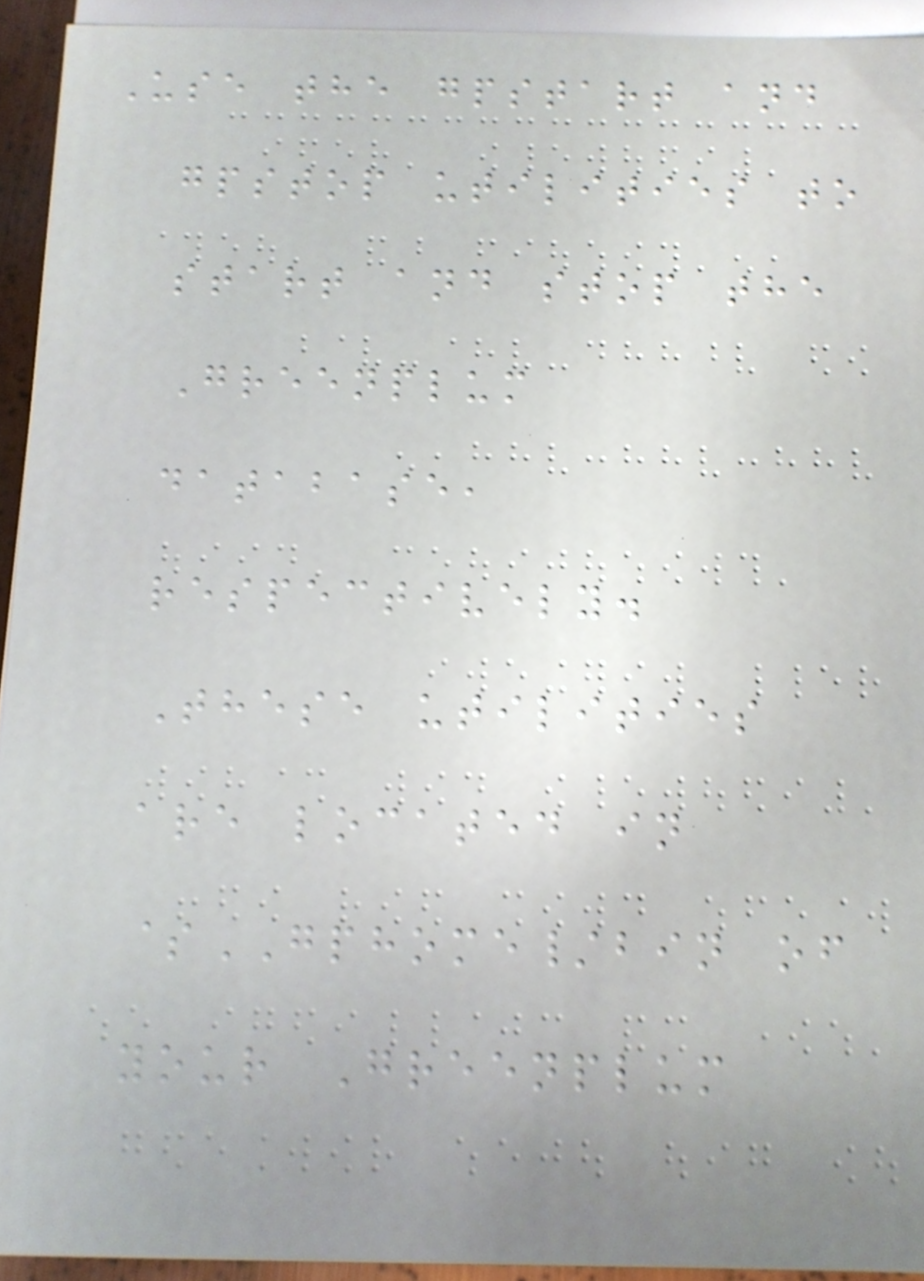Use the gpstart and
gpstop utilities to
start and stop the
Greenplum
database,
respectively.
These utilities
are located in
$GPHOME/bin of
your Greenplum
